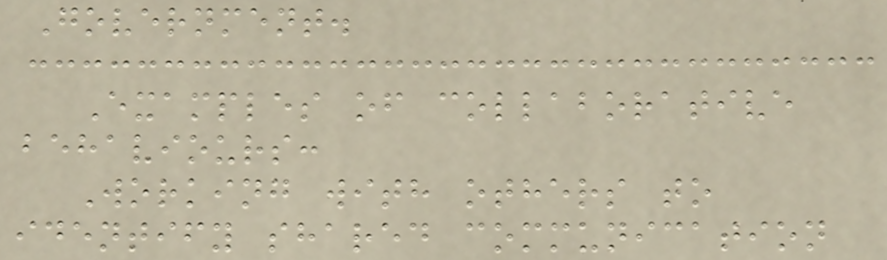Government.
Examples of collaborative
behaviours:
Working with others to
identify shared communication
